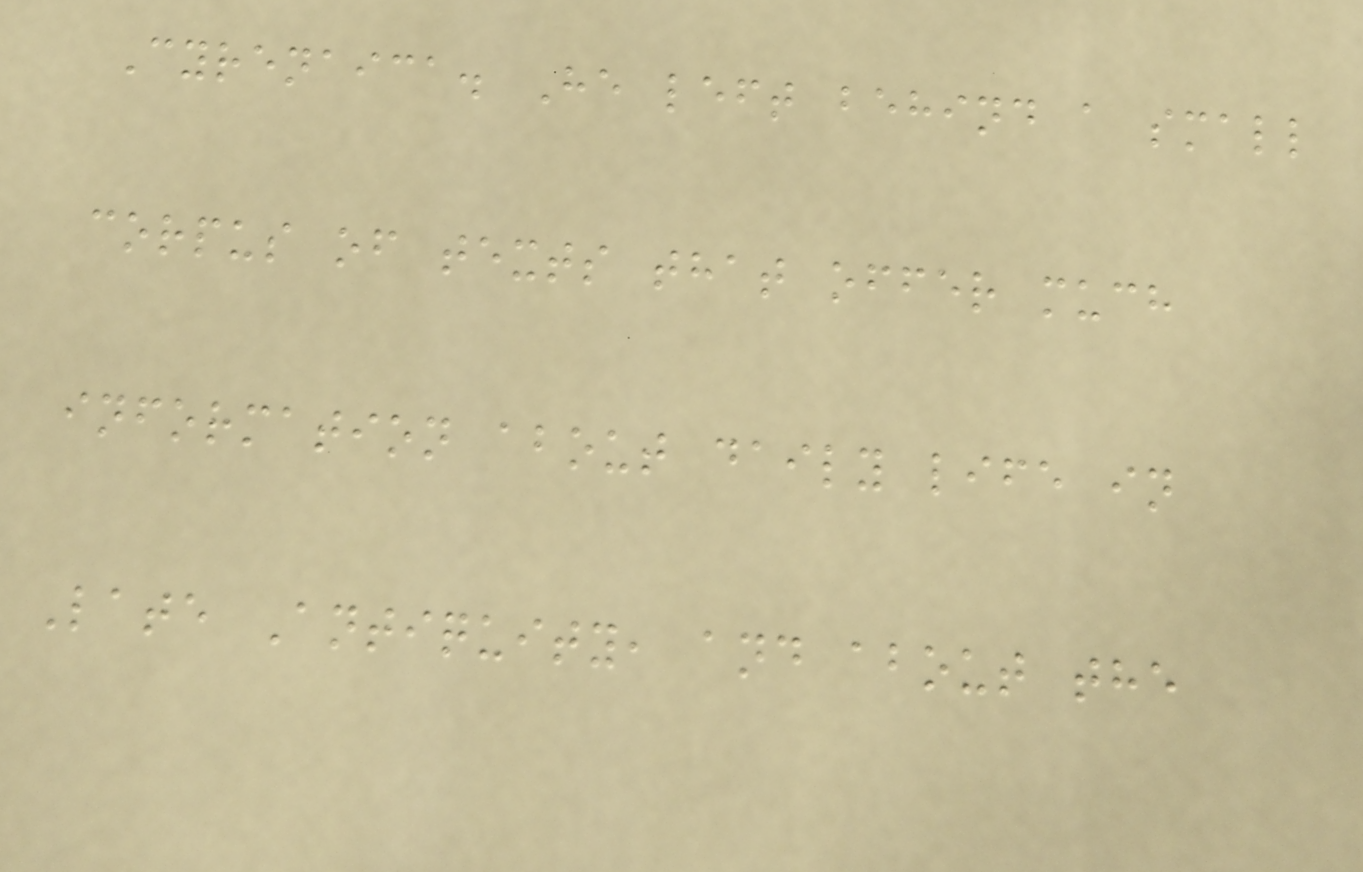Cyrenaica. He left behind a small
corpus of texts that offer much
information about daily life in
Late Antiquity, and about the
